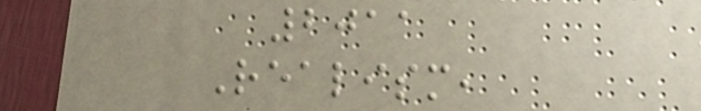2011
Realism,
